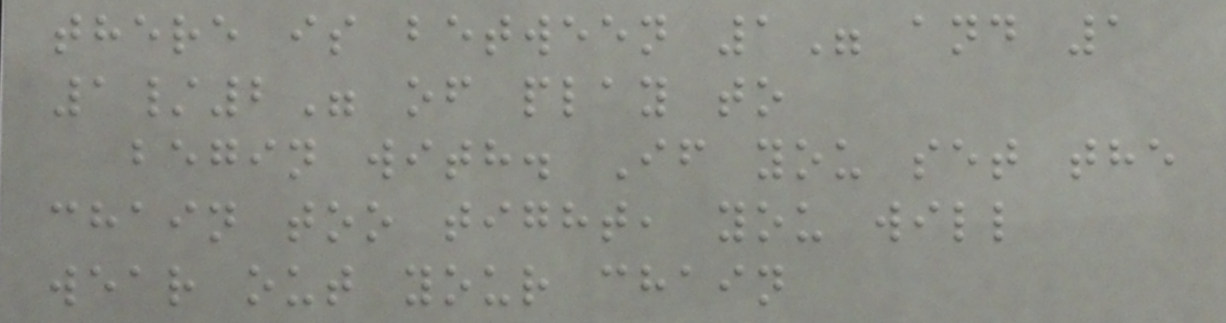there is between 1" and 1
1/2" of play to
begin with. If you set the
chain too tight, you will
wear out your chain
